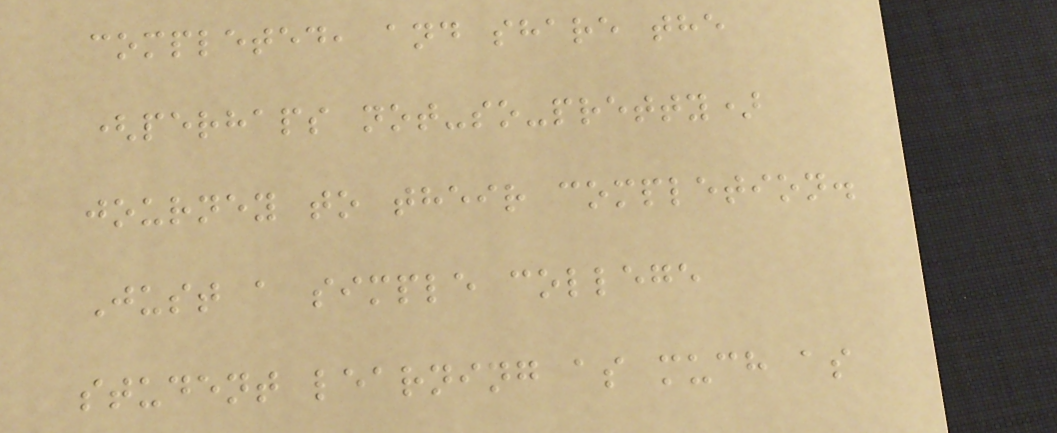completed, and share the
(perhaps not-so-pretty)
journey to their completion.
Just a simple college
student learning as much as
